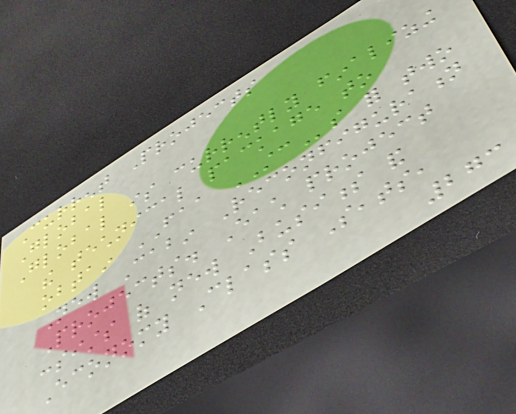Current Projects
Global
Global is currently finalizing
the technical package to
obtain FAA STCs for two
New Cabin Reconfiguration
Projects. Each project
consists of new Business and
Economy Class Seats,
273
